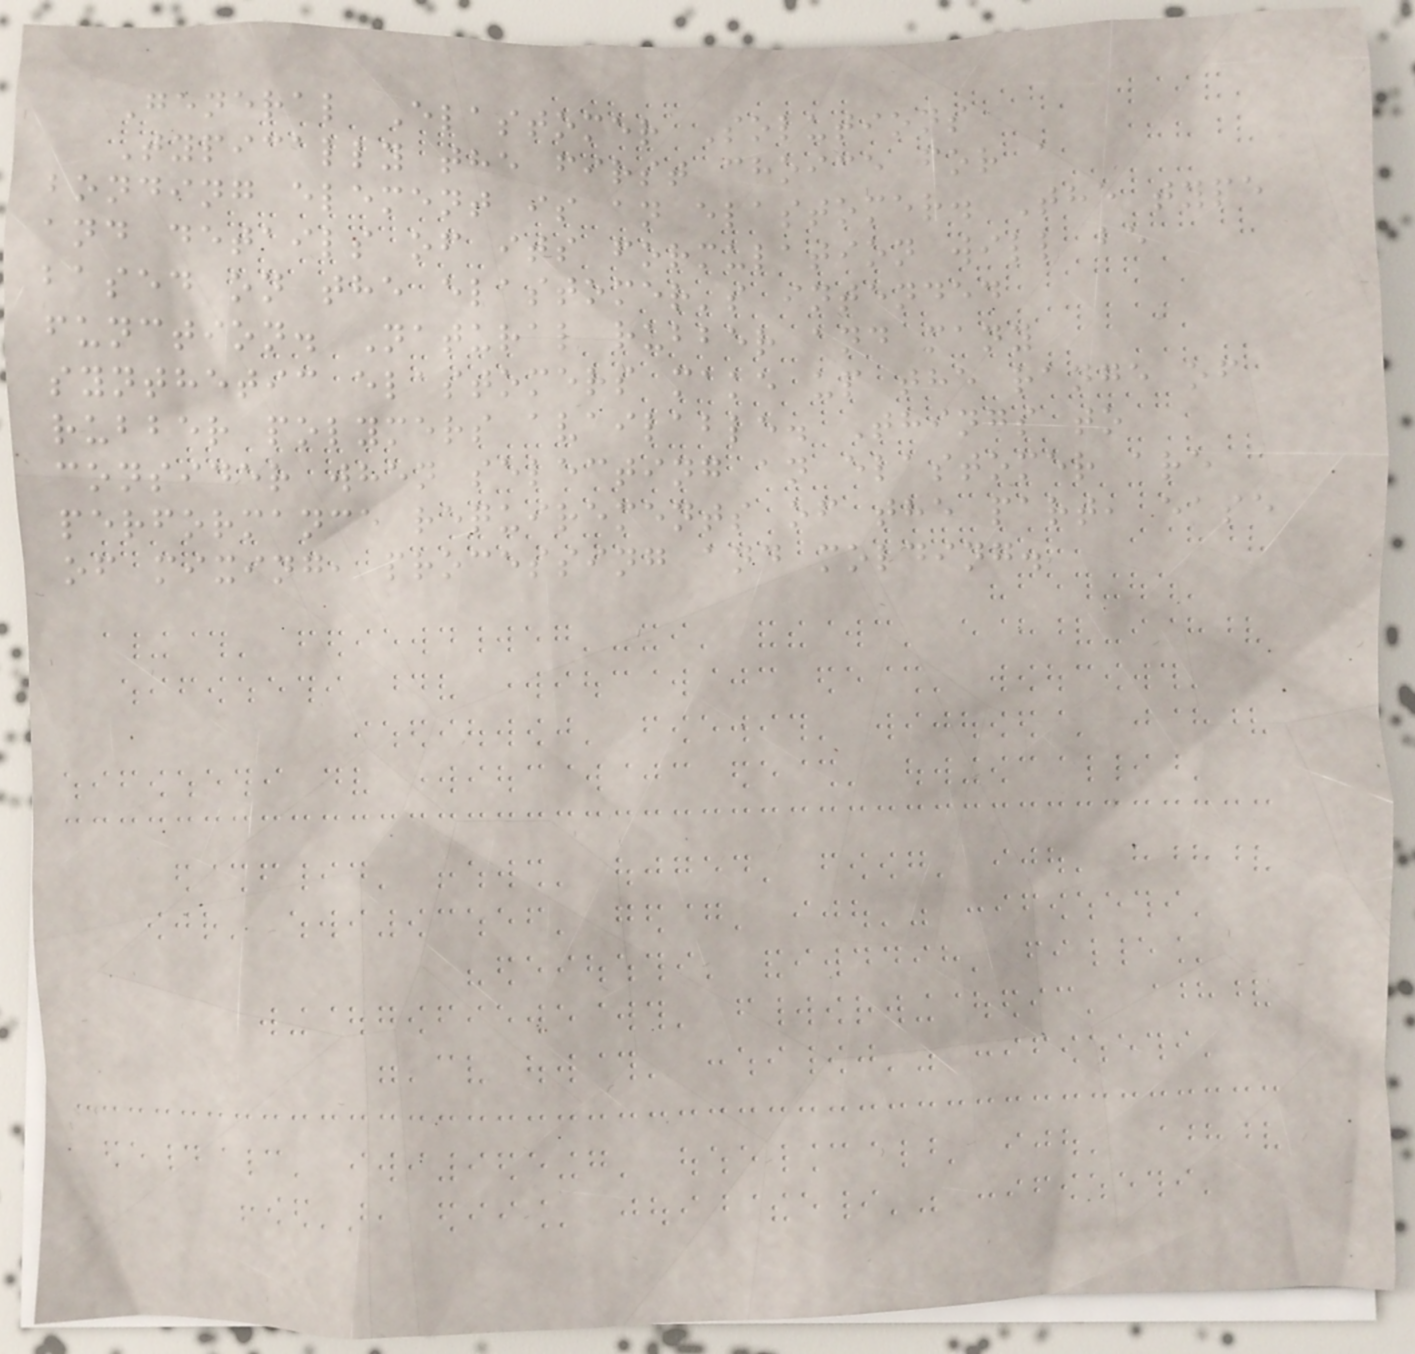General Elastomer Solutions
Typically the first choice for a
bonding element is an elastomer. The type
and details of its formulation will be
based on the elastomer's intended
function. Natural rubber and many
synthetic elastomers make up the range of
rubber polymers available. Things to
consider when selecting an elastomer are
performance requirements of the part, ease
of mixing, processing and molding.
